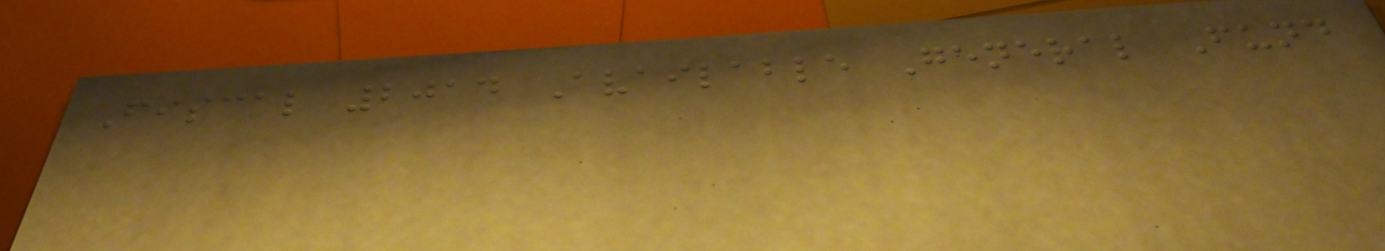Fiscal 2014 Available General Fund
